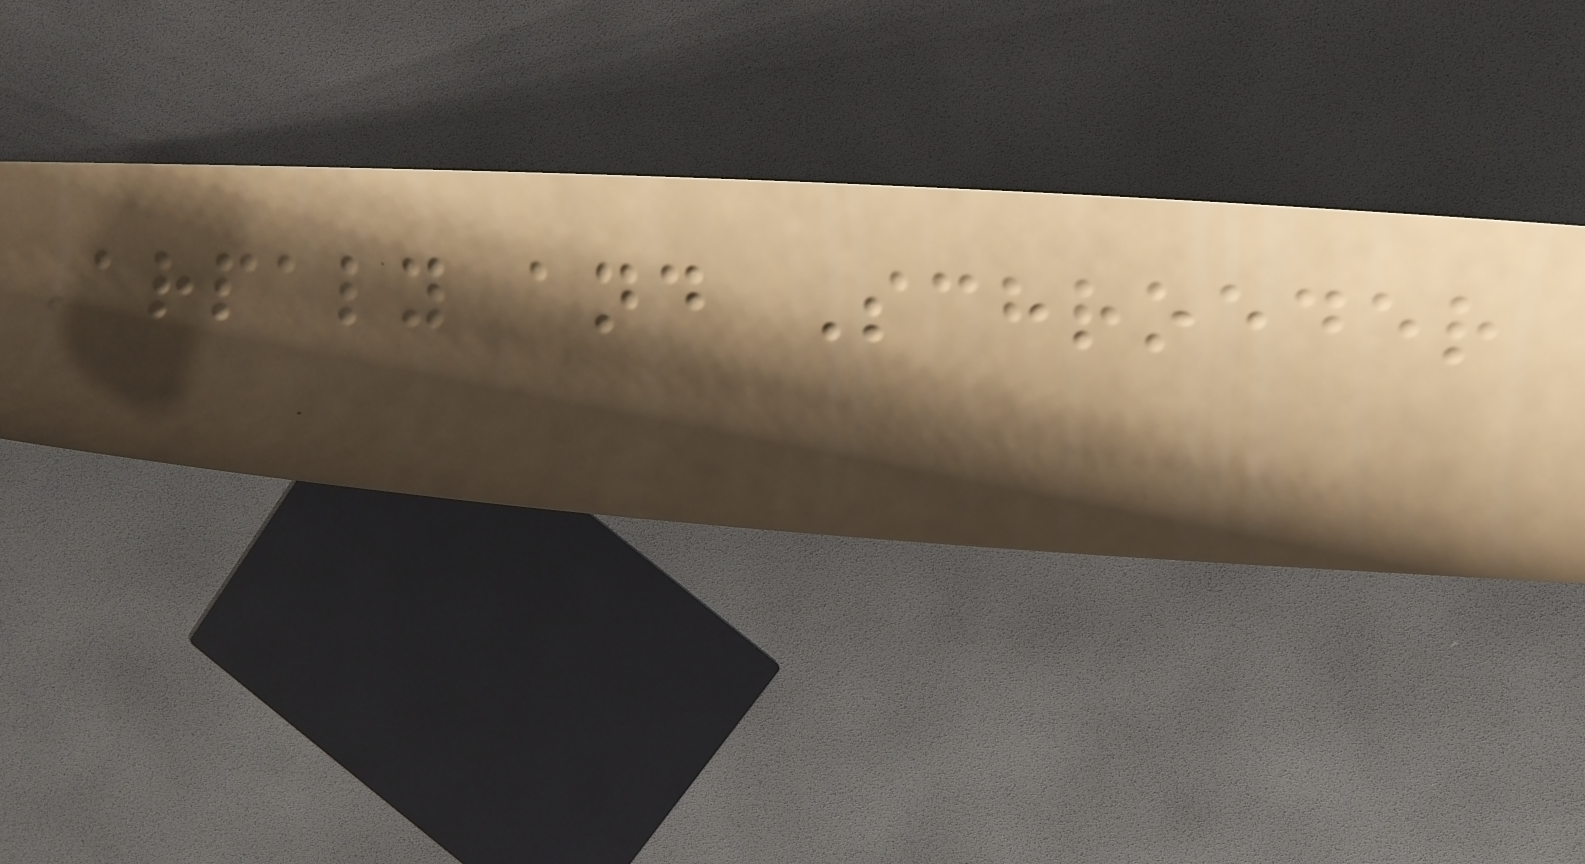Arpaly and Schroeder
